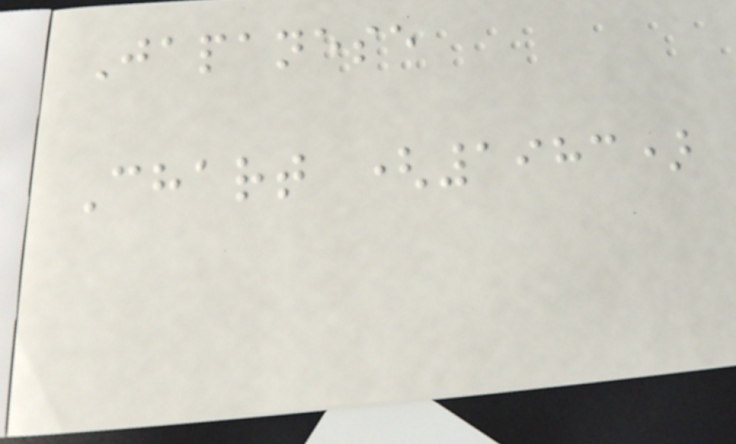Japanese
Chart (1983)
